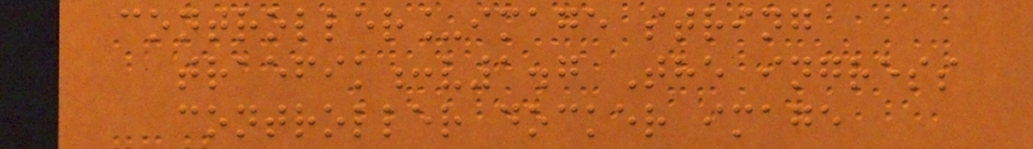controller_image string
traefik:v1.7 The ingress
controller docker image
